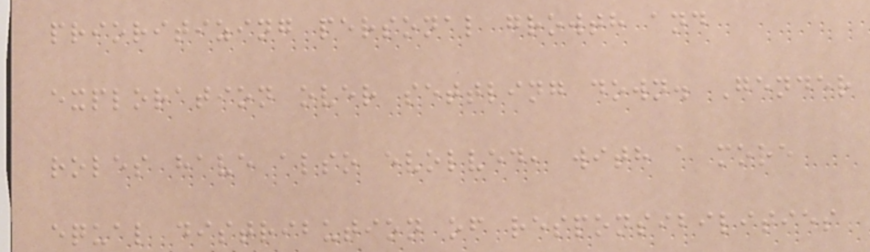prioritizing personal growth and
exploration over settling down. Gender
roles have also evolved, with a more
equal distribution of responsibilities
